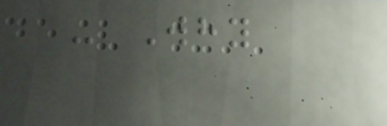- Why
